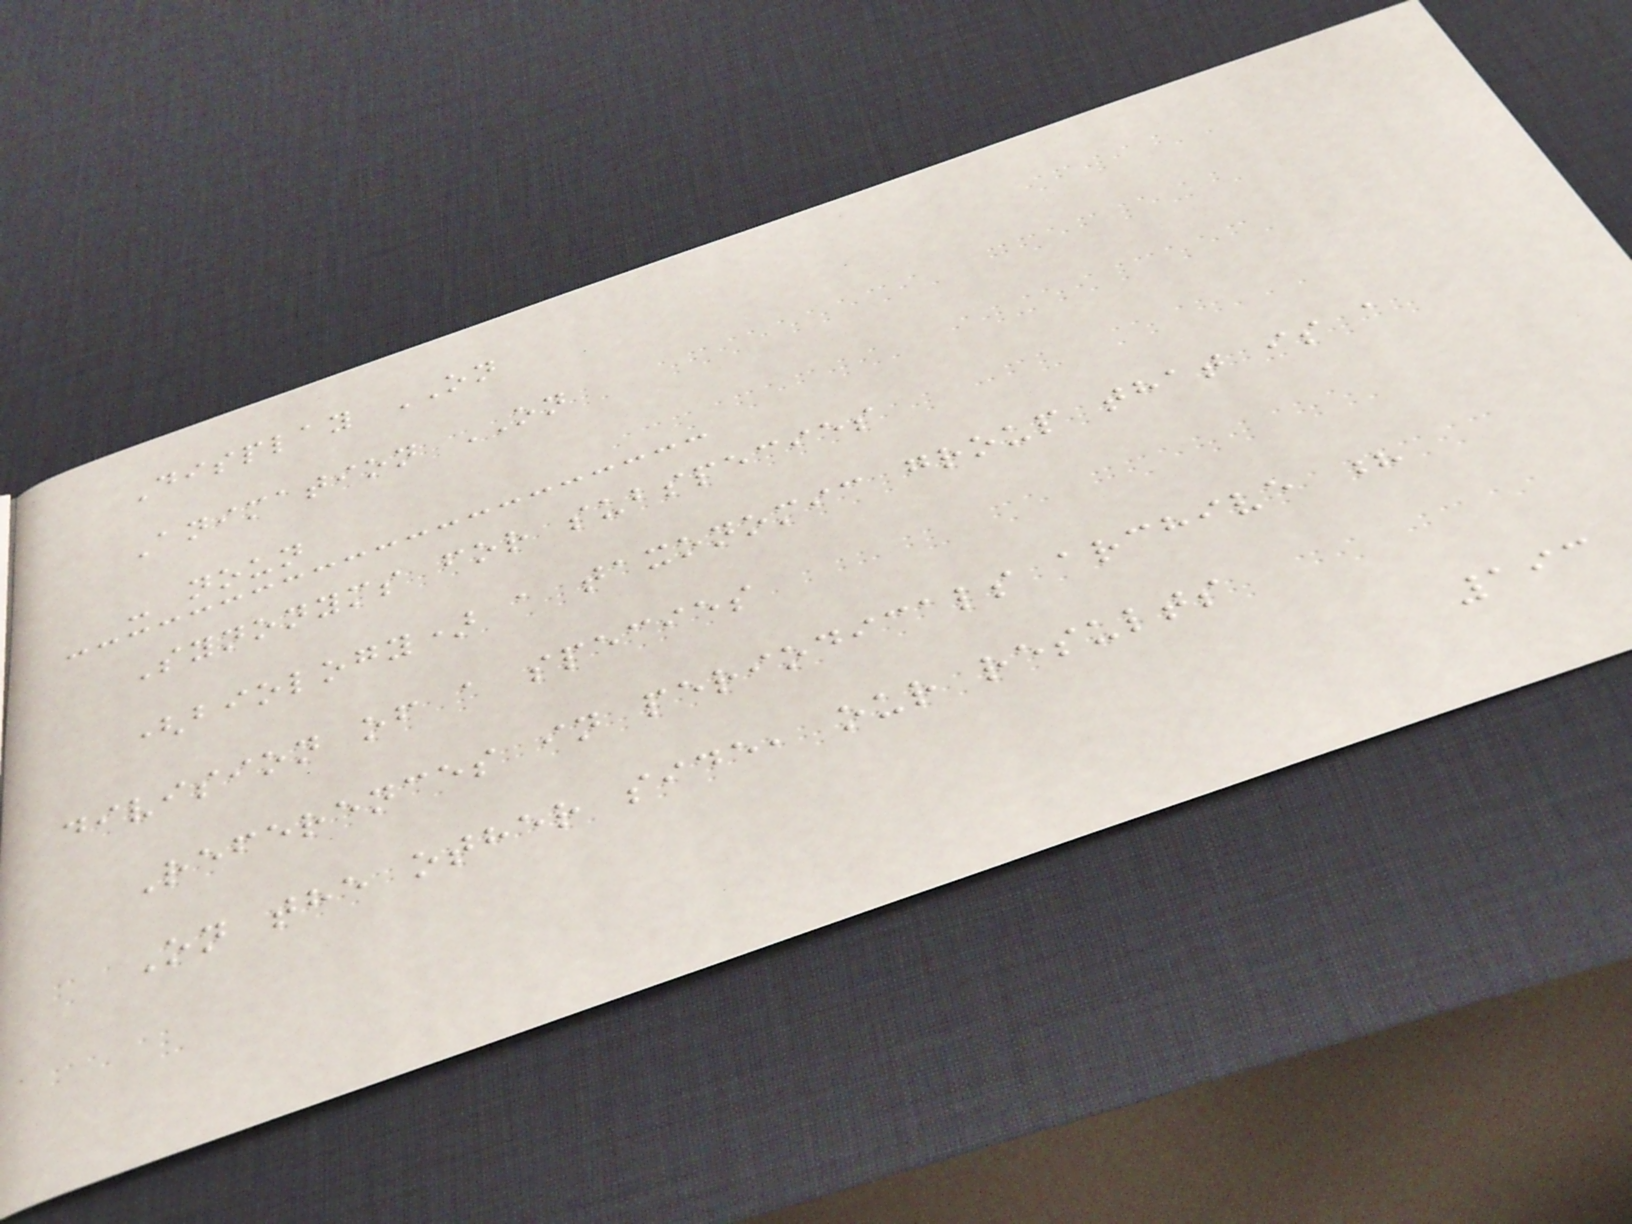Display ON
Animation ON
- noun
Synonyms for subspecies
(biology) a taxonomic group that is a
division of a species
References in periodicals archive ?
On the other side, our results
193
